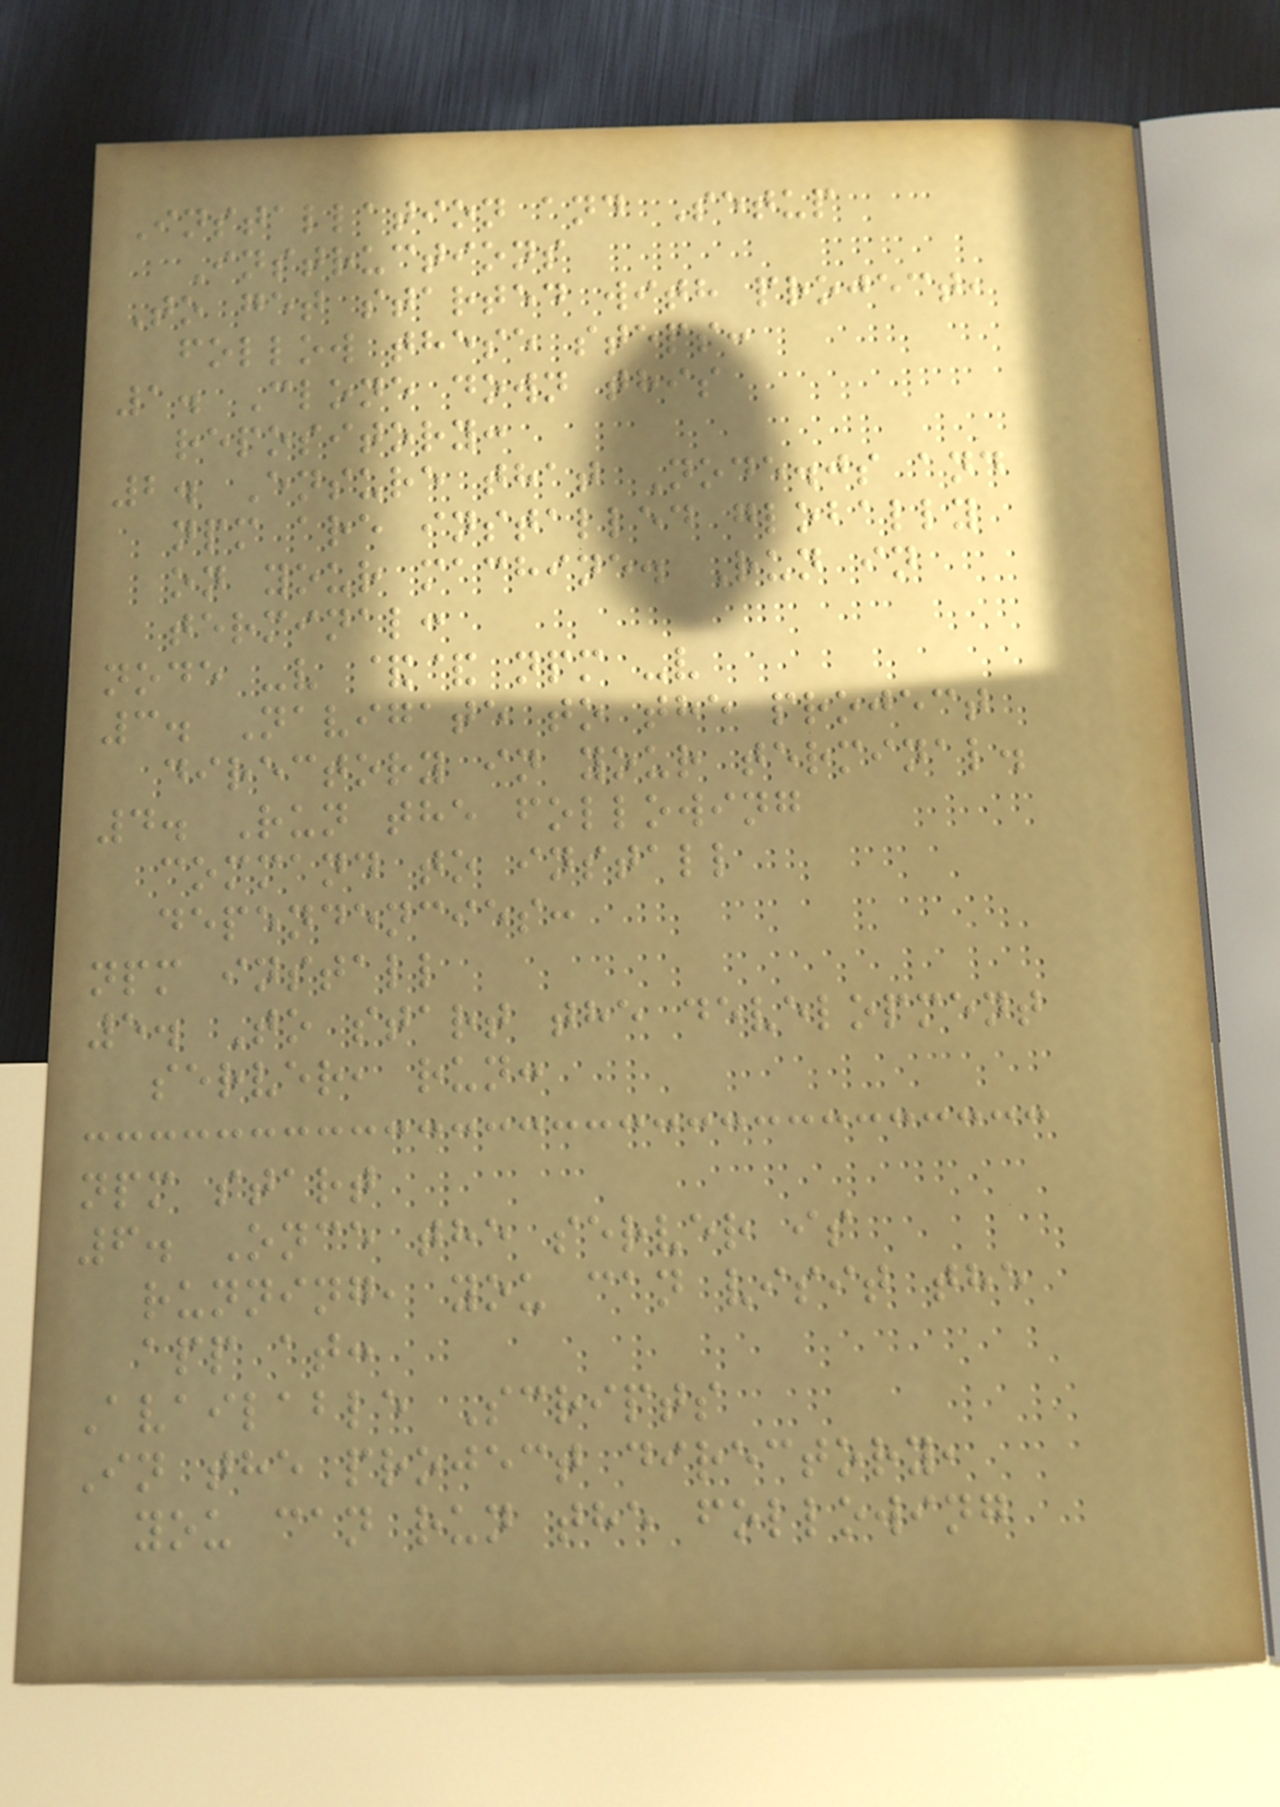Installation and Setup
Instructions
To get started with project,
follow these steps:
1. Clone down this
repository:
2. Ensure that Node.js and
npm are installed globally
on your machine. Run in
terminal:
node -v && npm -v
3. Navigate to the project
directory in your terminal.
4. Run the following
command to install
dependencies:
npm install
5. To start the development
server, run:
npm start
6. Once the server is
running, you can visit the
app at:
Available Scripts
In the project directory,
you can run the following
